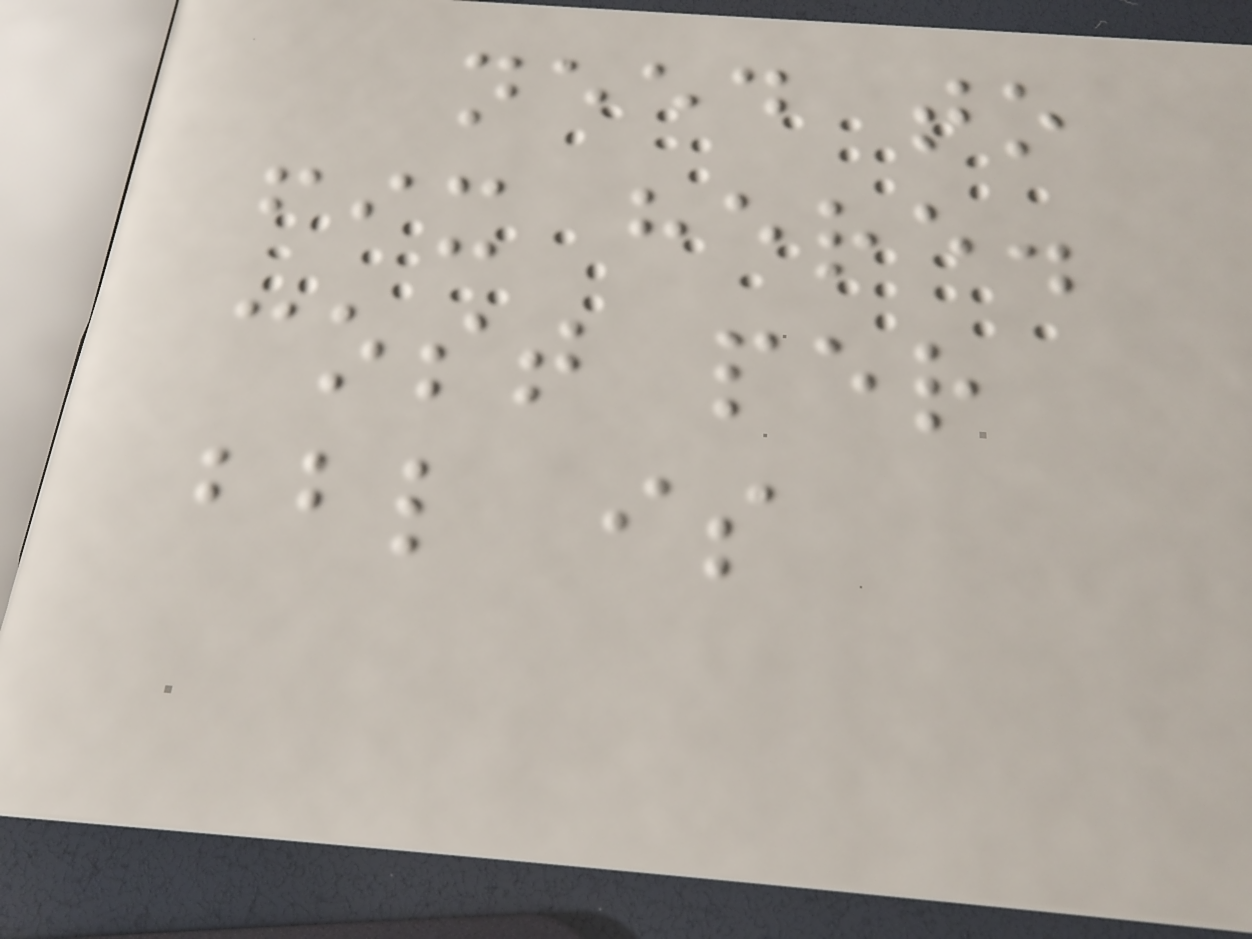need to
fix here.
cost per
bbl is
